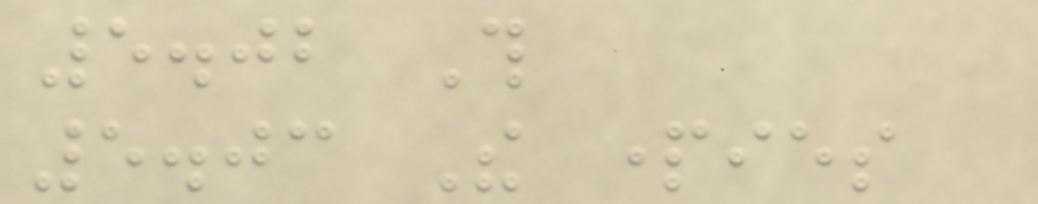5.02 This
5.03 The parties
